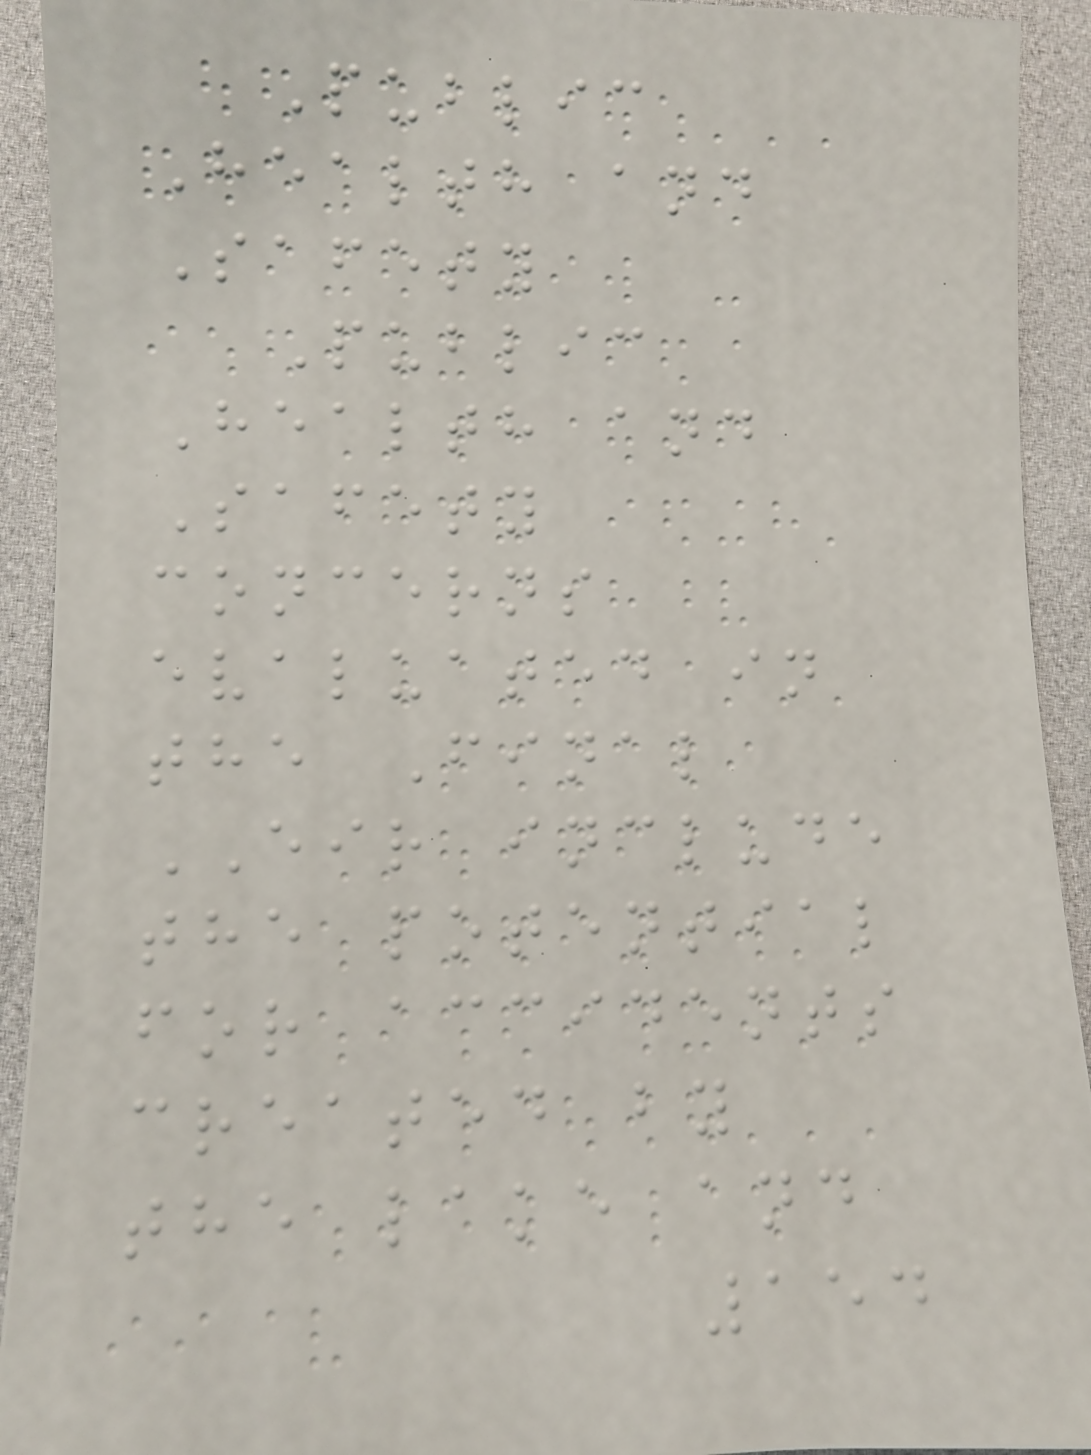Public
Health and
Safety
Public
Health and
Safety
concerns
evaluated in
the Final
EIR include
the potential
for accidents
created by
the lake and
154
